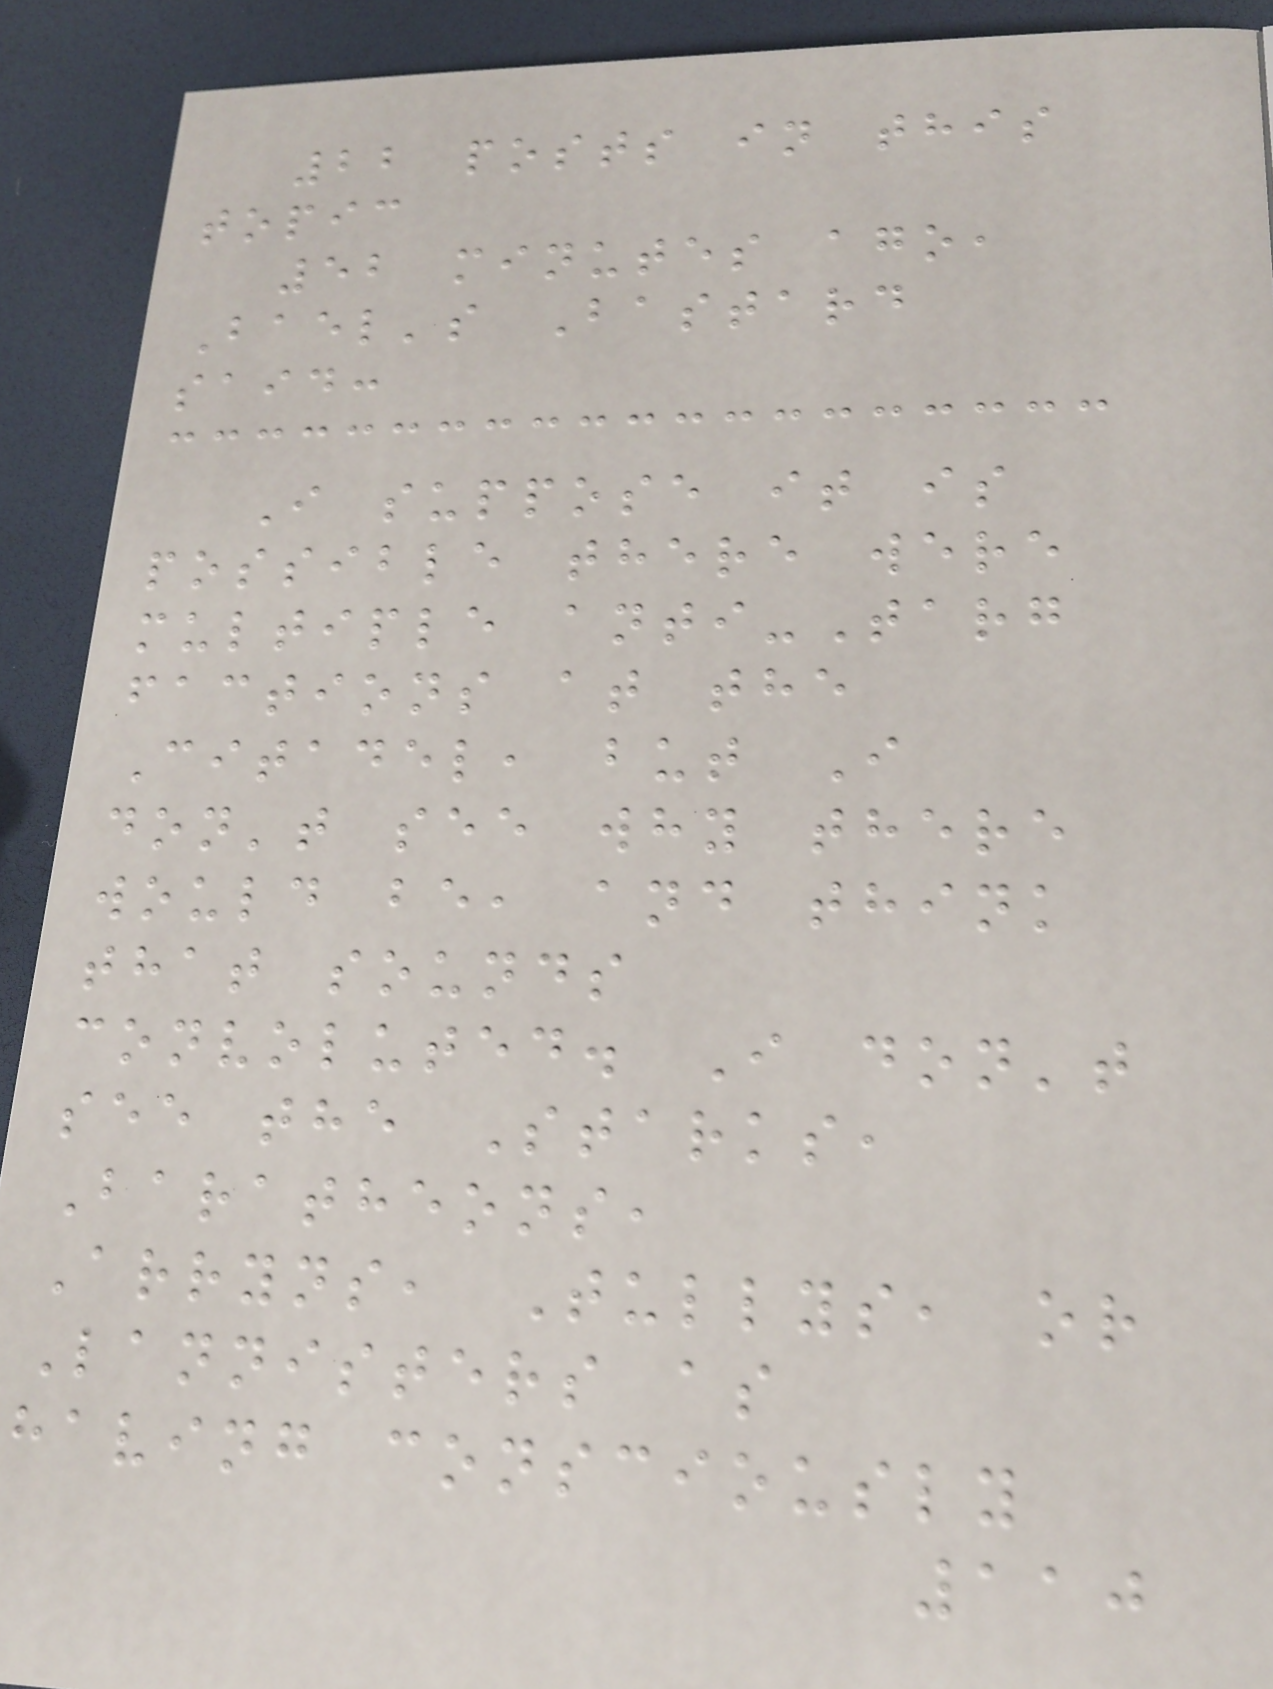22 posts in this
topic
52 minutes ago,
Bael's Bastard
said:
I suppose it is
possible there were
multiple anti-Targ
factions at the
Citadel, but I
don't see why there
would be, and think
that sounds
convoluted. I don't
see the Starks,
Baratheons,
Arryns, Tullys, or
Lannisters as
having consciously
110
